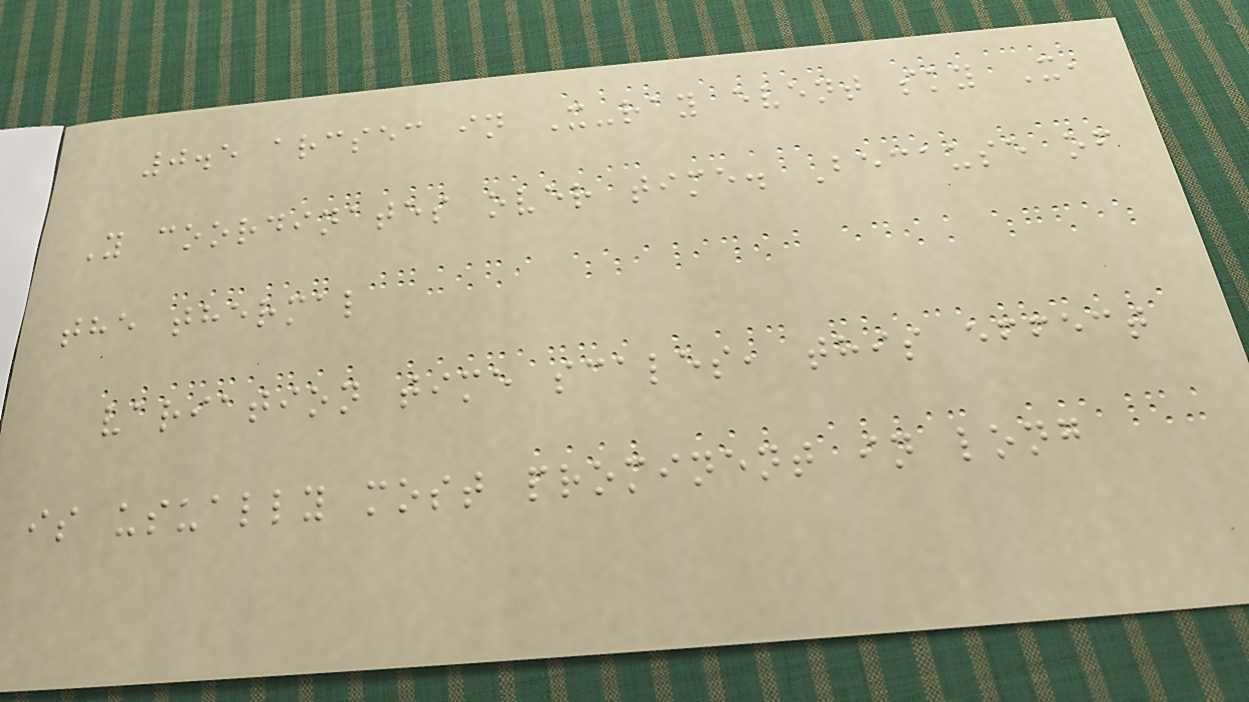0.5 arcsec in X-ray event sky X,
Y coordinates over time. Because of
the thermal
variation time scales, this effect
is usually most prominent in long
